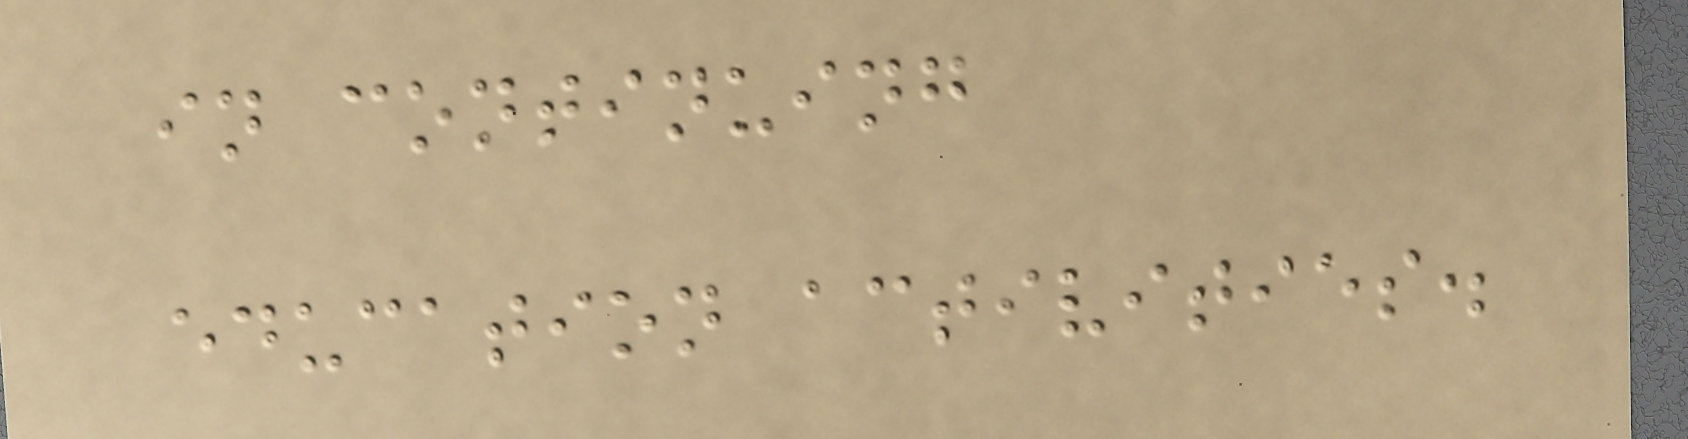in continuing
education activities.
